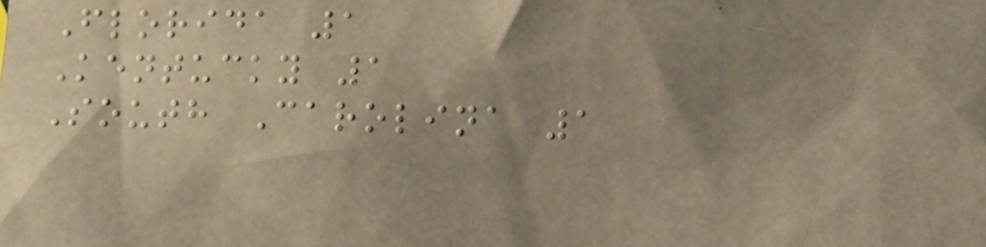Florida 1
Kentucky 1
South Carolina 1
